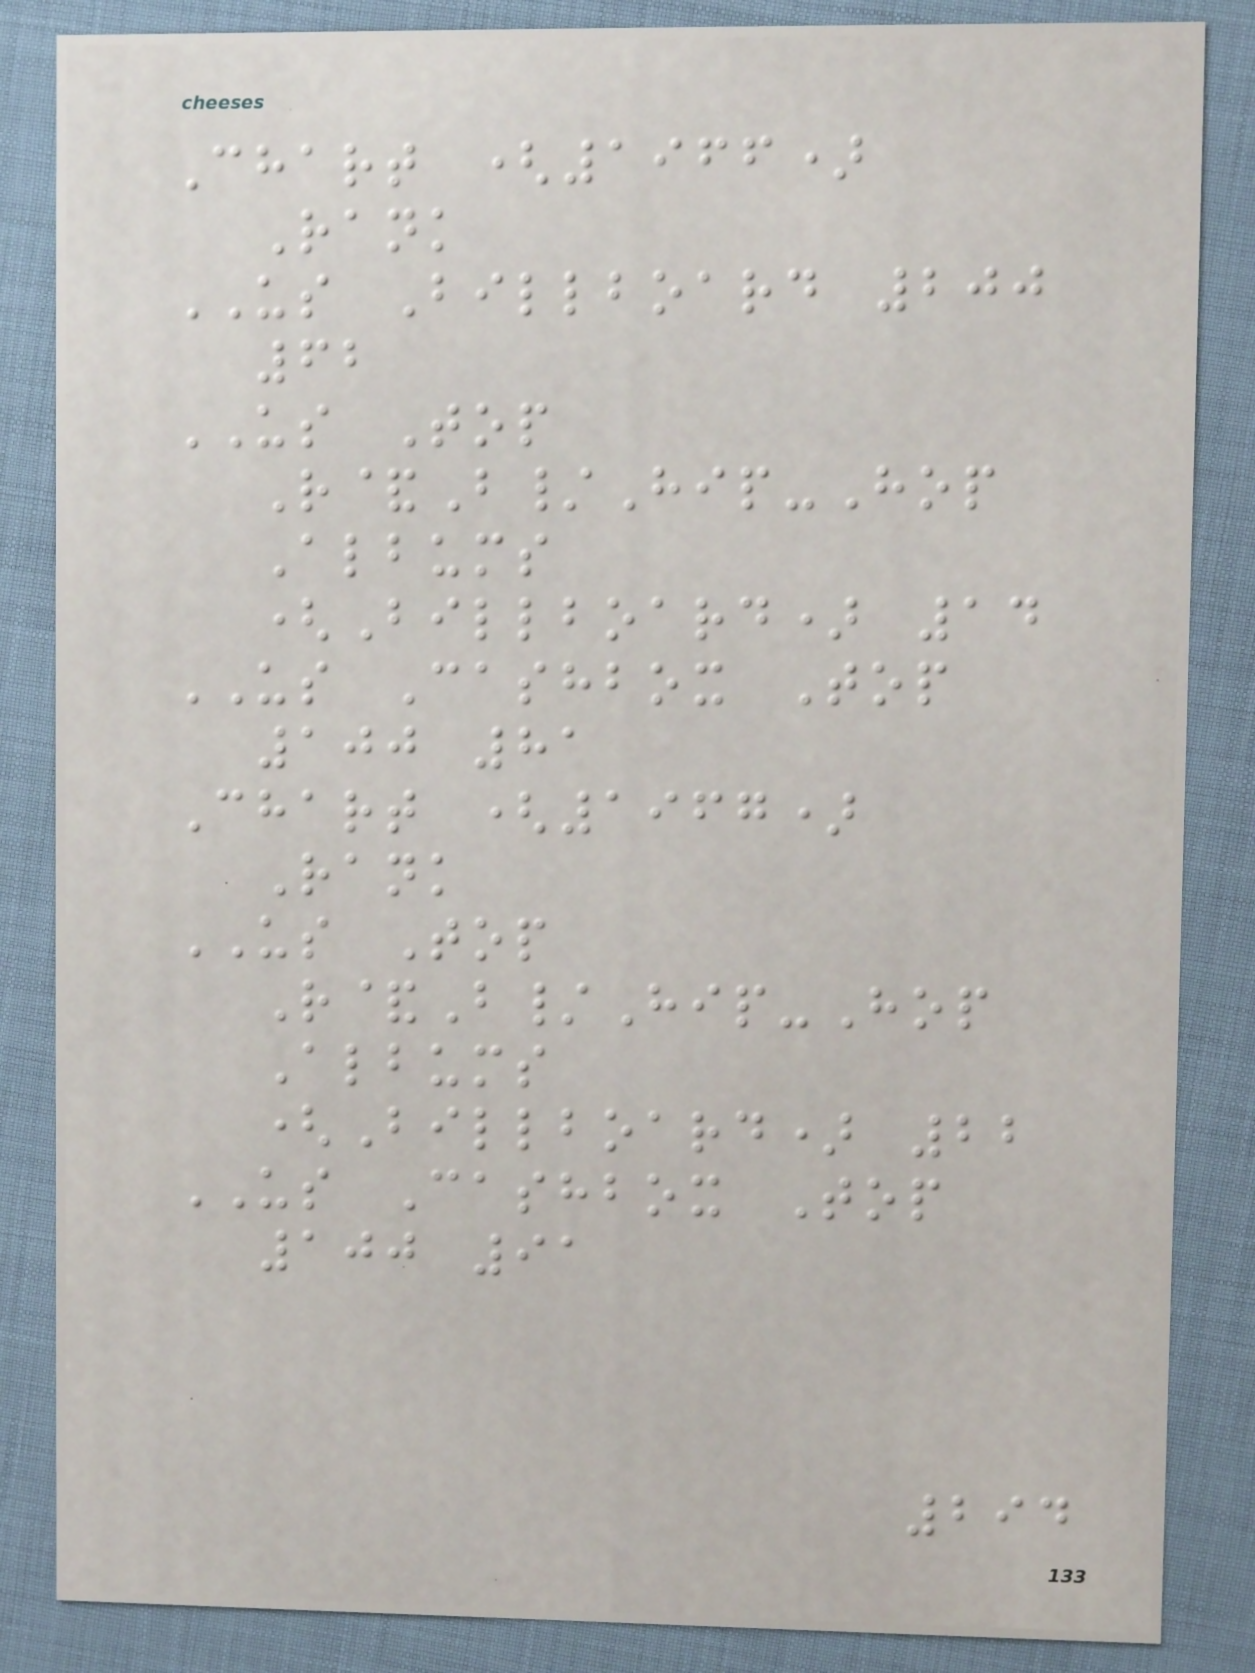Chart (1966)
Rank
US Billboard 200
62
US Top
R&B/Hip-Hop
Albums
(Billboard) 14
US Cashbox Top
100 81
Chart (1967)
Rank
US Top
R&B/Hip-Hop
Albums
(Billboard) 22
US Cashbox Top
100 91
294
